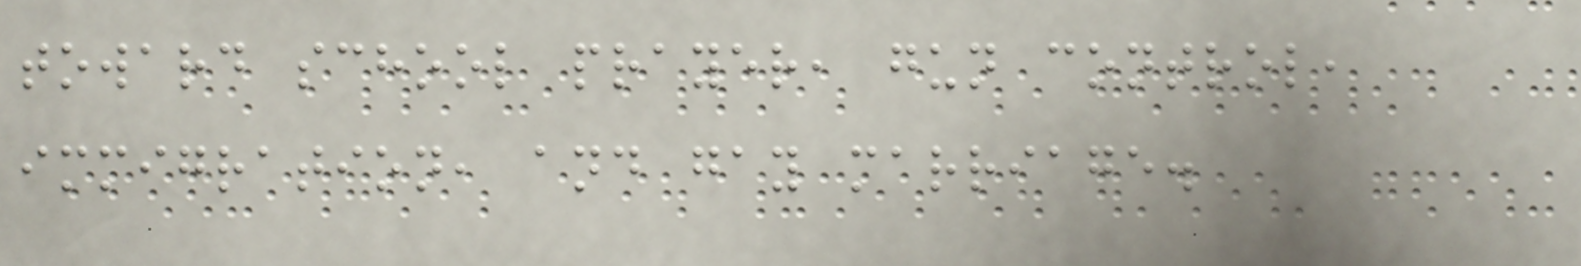toward school prayer, gun control,
immigration, and gay marriage.
